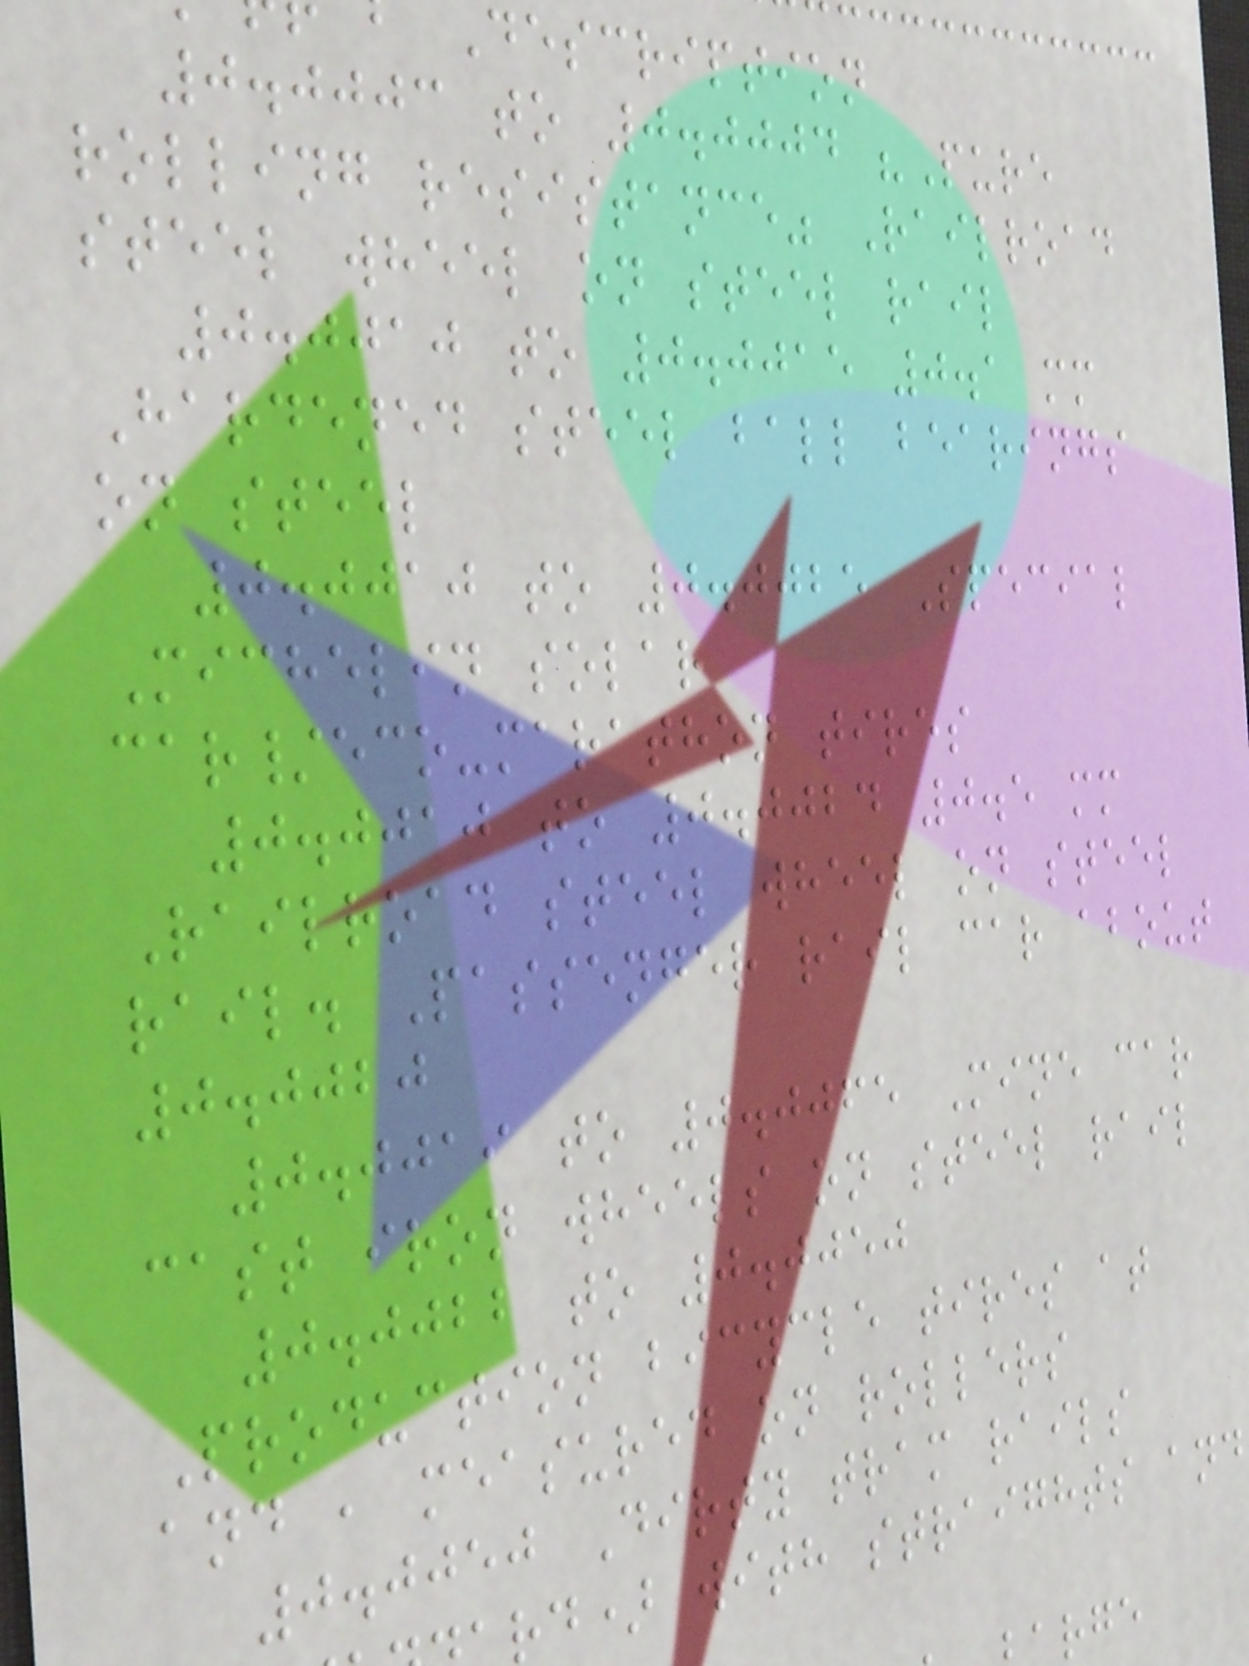Description
0.0003 to 0.0004 "Pure
rolling resistance" Railroad
steel wheel on steel rail
0.0010 to 0.0015 0.1 mm
Hardened steel ball bearings
on steel
0.0010 to 0.0025 Special
Michelin solar
car/eco-marathon tires
0.0010 to 0.0024 0.5 mm
Railroad steel wheel on steel
rail. Passenger rail car about
0.0020
0.0019 to 0.0065 Mine car
cast iron wheels on steel rail
0.0022 to 0.0050
Production bicycle tires at
and , measured on rollers
0.0050 Dirty tram rails
rd) with straights and
